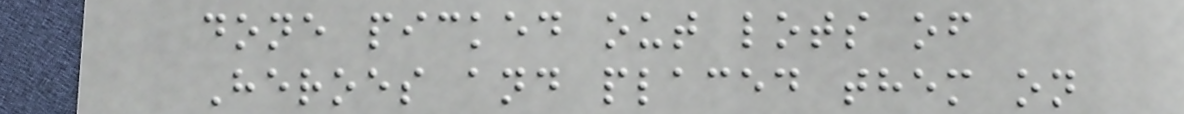done picked out lots of
Heroes and placed them on
